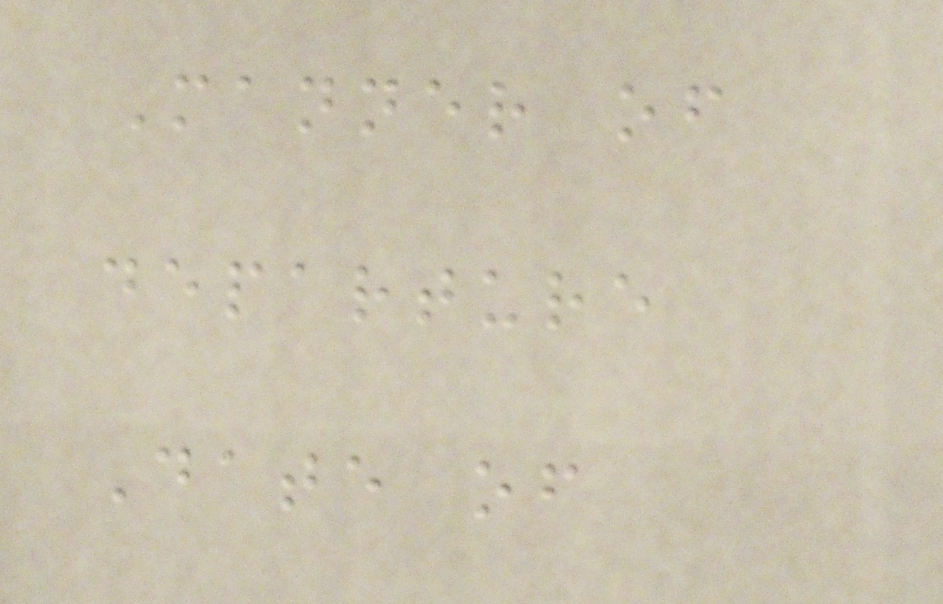Manner of
departure
Date of
